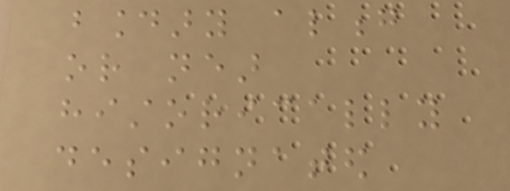boundary along
or near
historically
designated
